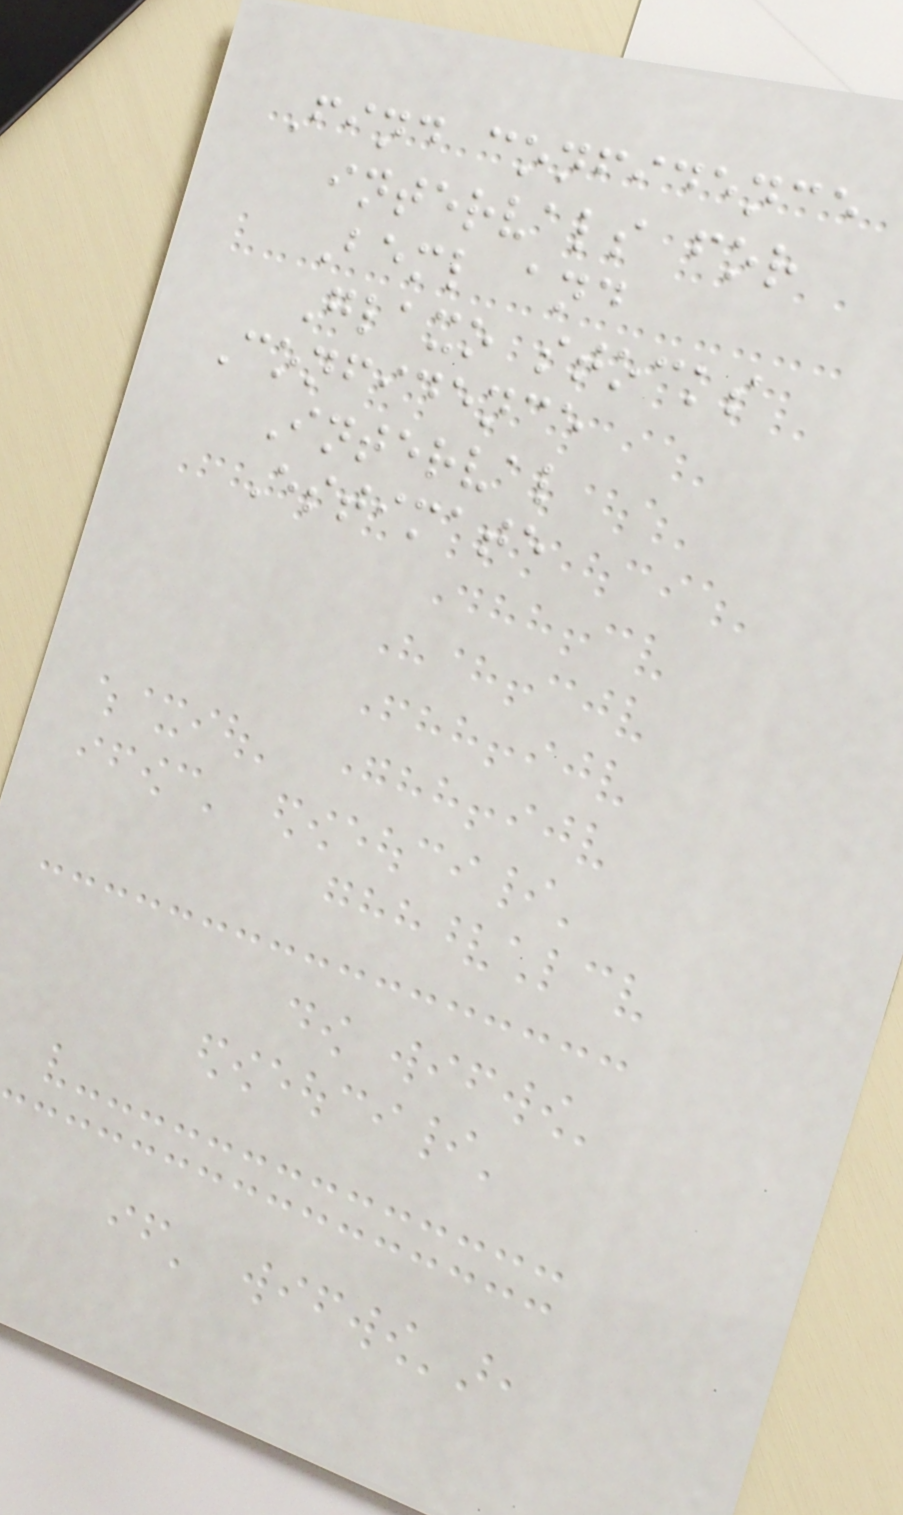Find confidence
intervals for
Beml and
Glaxo stocks
Confidence
Interval
Estimate
